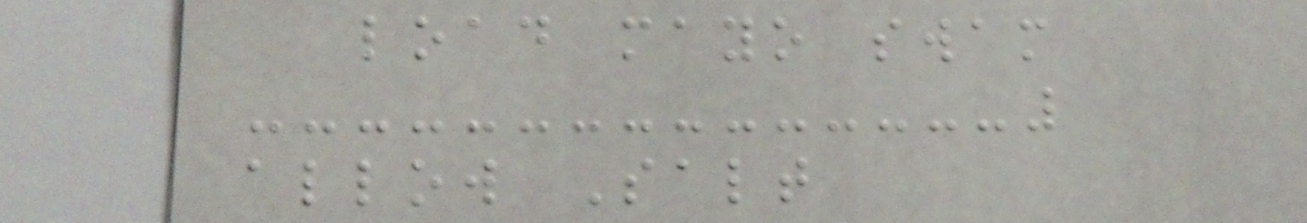load mayo swam
allow Salt
